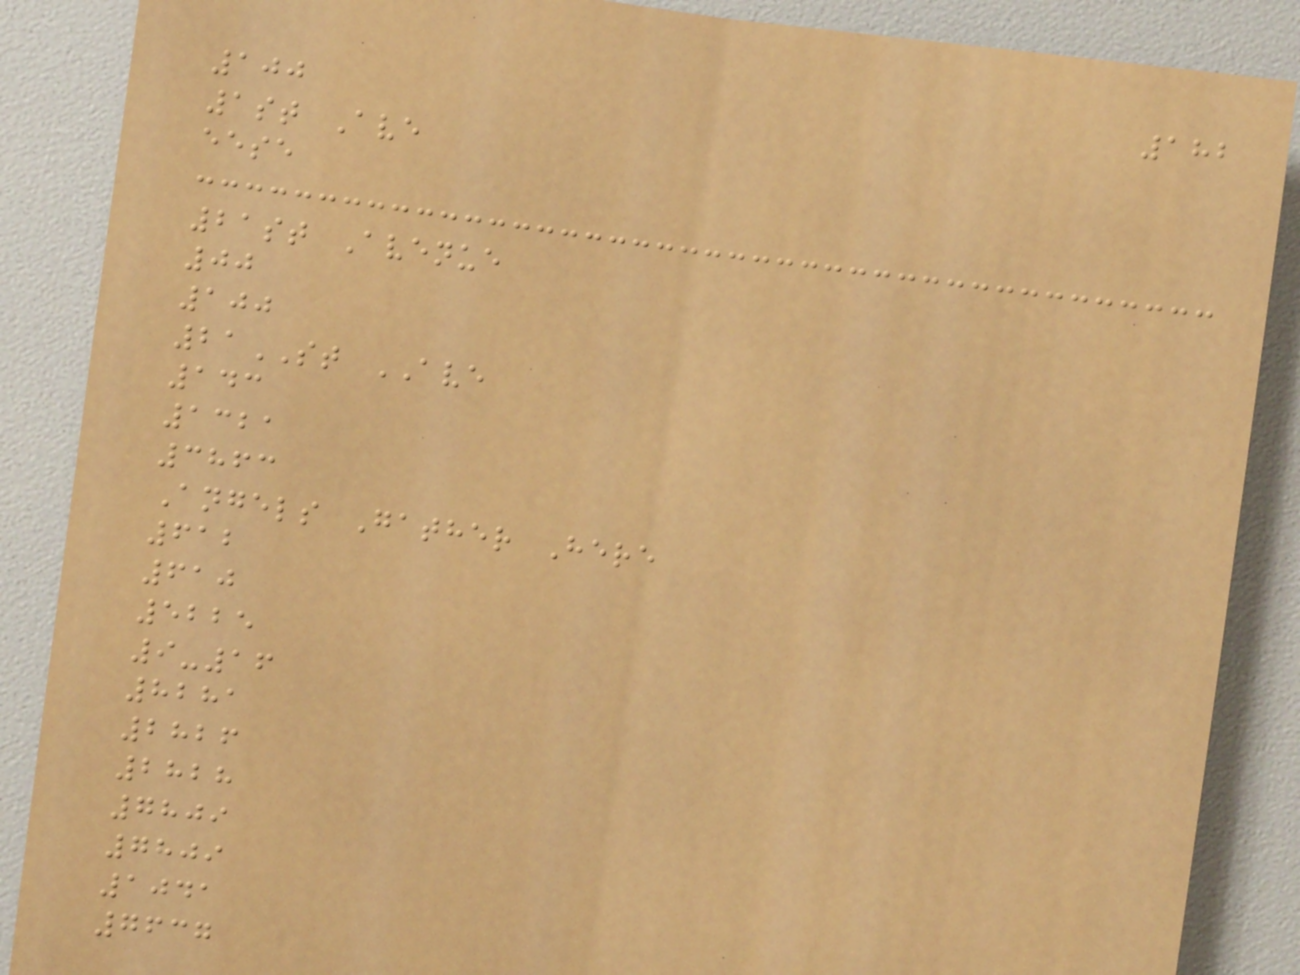182
100
1st Ave
eese
21st Avenue
00
100
21ST AVE
143
1321
3863
Angels Gather Here
612
610
5225
9-16
8281
2826
2828
7809
7809
1041
7637
